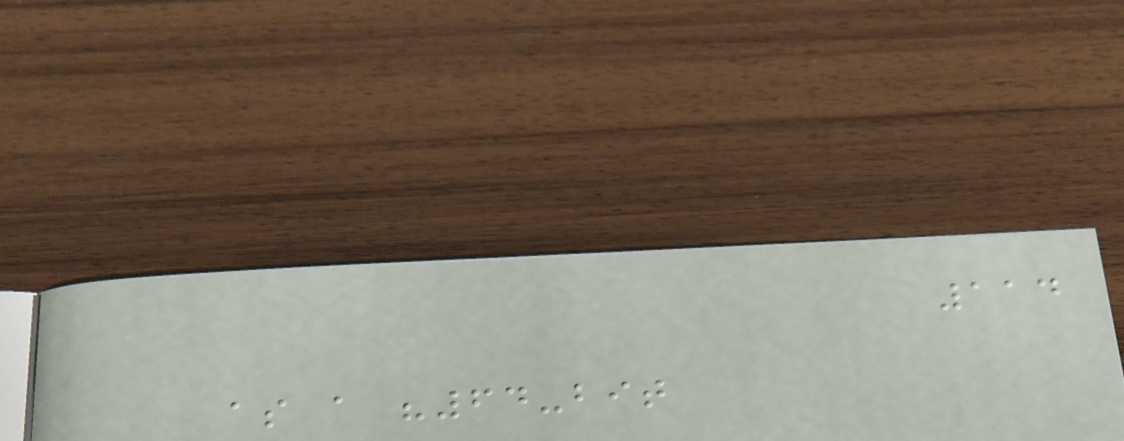114
as a "64-bit
